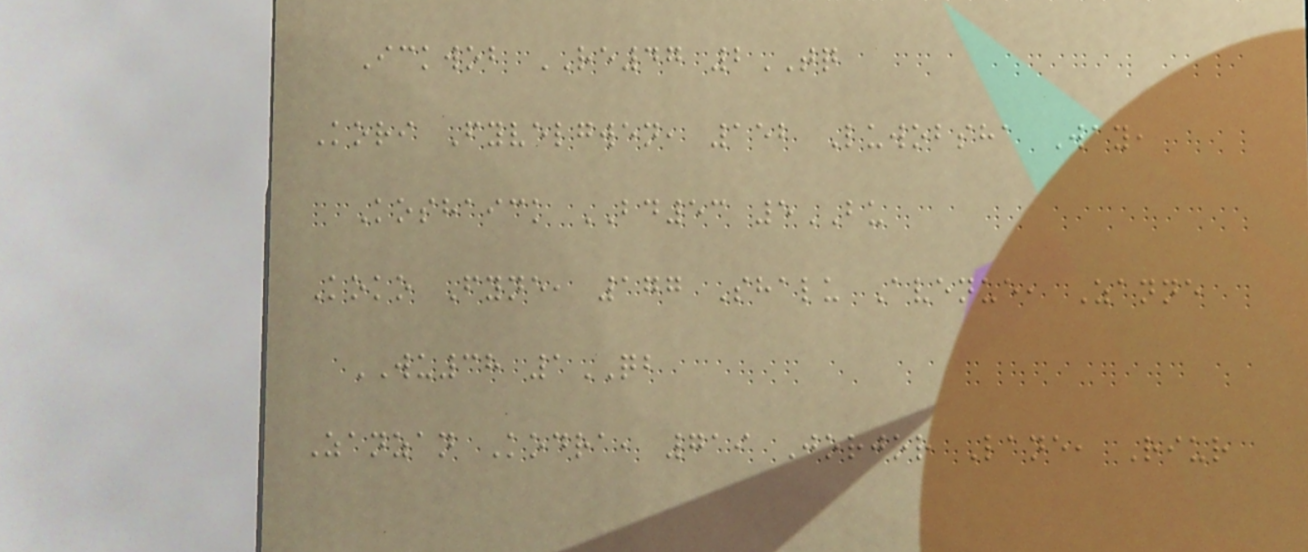Ickwob RE47 2TQ
Kori Fyvelgwen, 152 Luwobsha Way,
Koshaick BD53 5BU
Koko Fyne, 177 Shalu Avenue, Zanne
WU38 1QB
Zanzan Kodra, 719 Jorjor Lane, Riur
